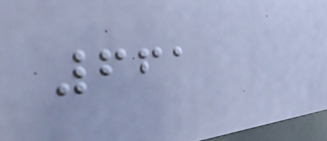661
